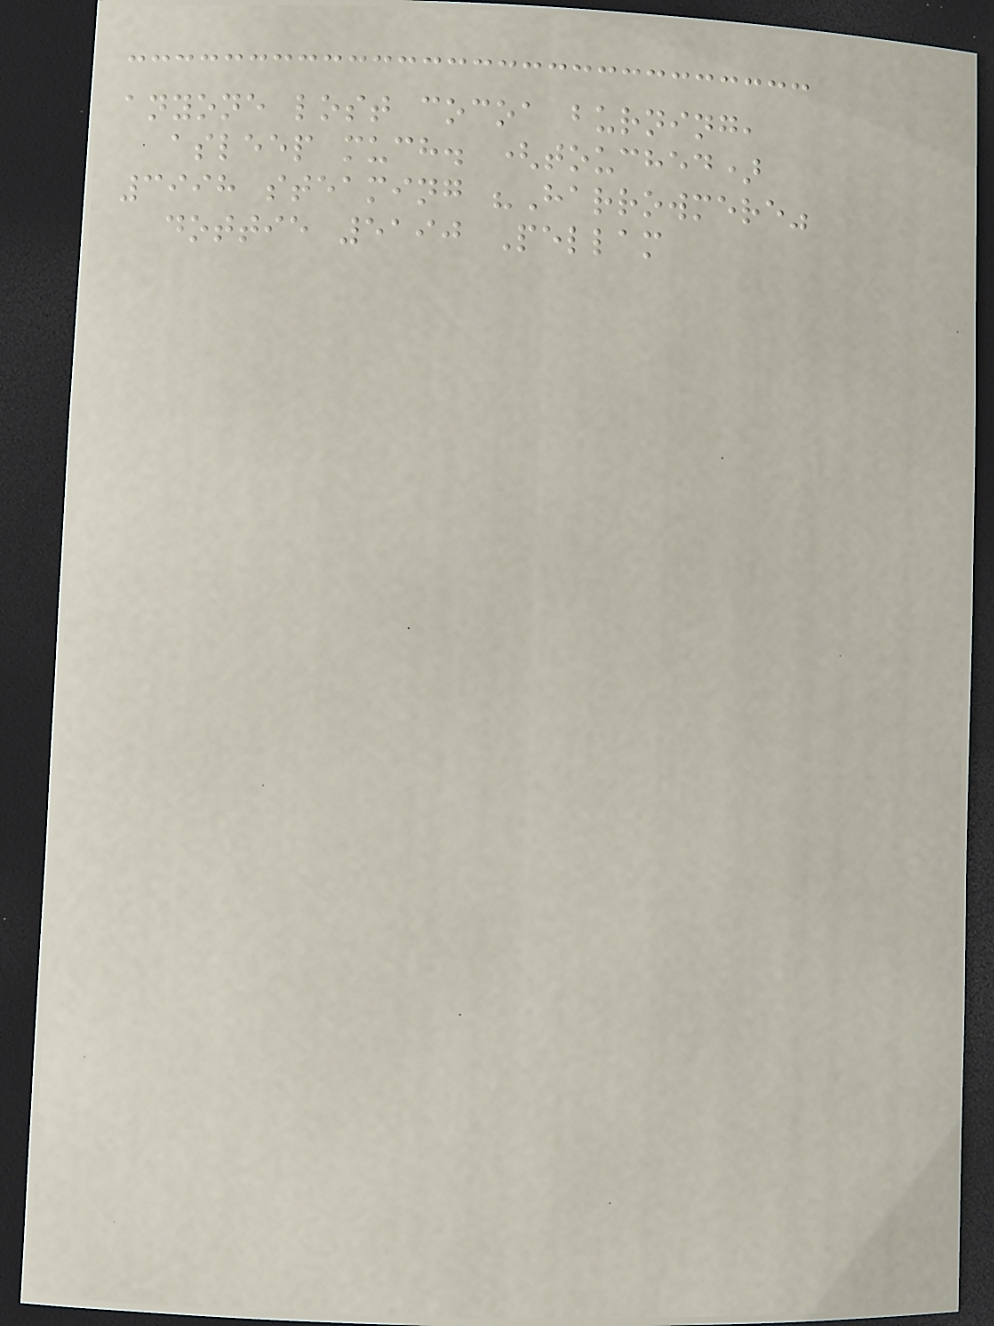anyone lost cocoa burning,
asleep much. (touched)
3998 steaming "Harrowmere"
dottie 5190 Pellam
